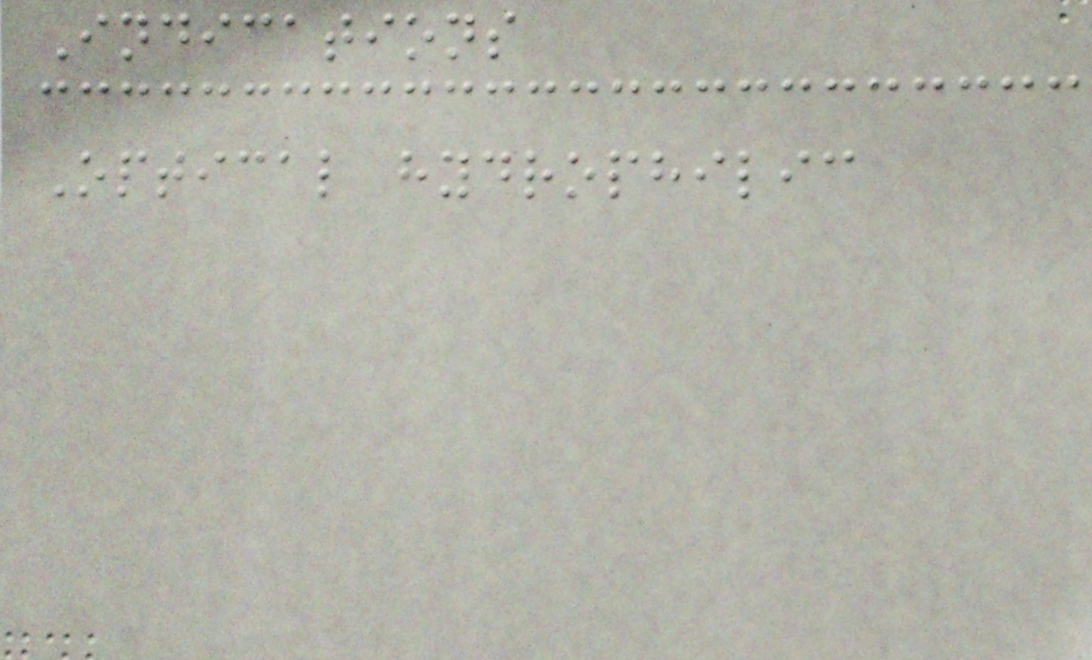Indications
Optical hydrophilic
